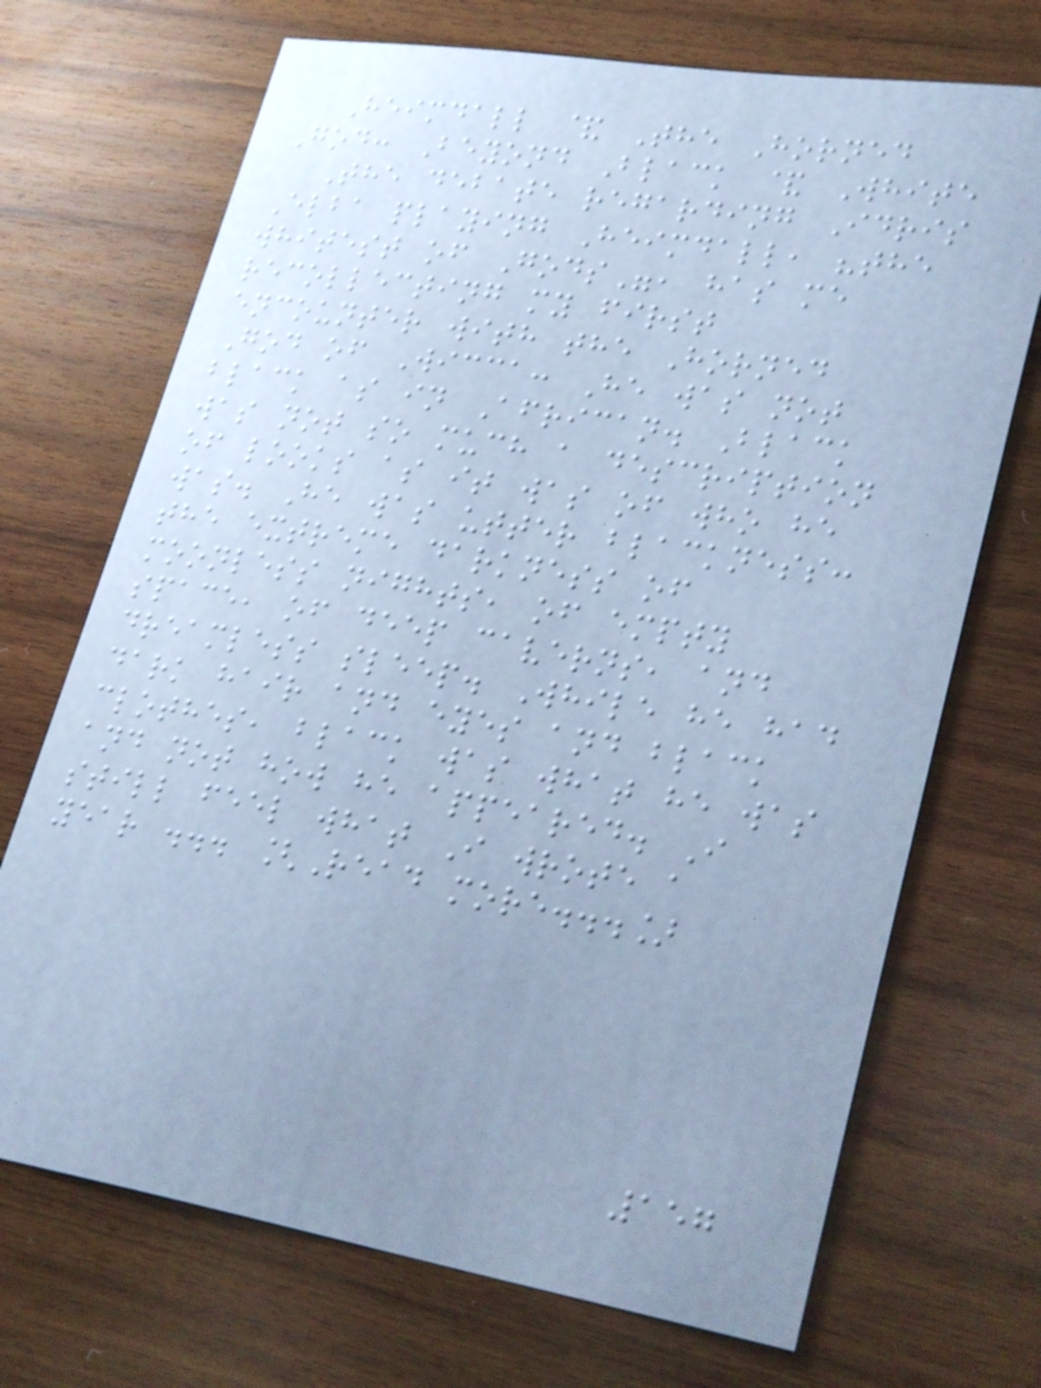Heimdall & The Horned
God: Beyond Black & White
The debate regarding Idris
Elba playing Heimdall, "the
whitest of Gods", has me
recollecting my first
encounter with the Horned
God of Wicca: He was not
black as in African. Black
was not so much a description
of looks as it was of who he
was. He was utter blackness:
the extreme darkness of
moonless nights, of empty
space, of deep caverns, and
dreamless sleep. While he had
dark hair and eyes and black
clothes, black was what he was
and not how he appeared. I
still feel what I wrote a
year ... [Read more...]
157
